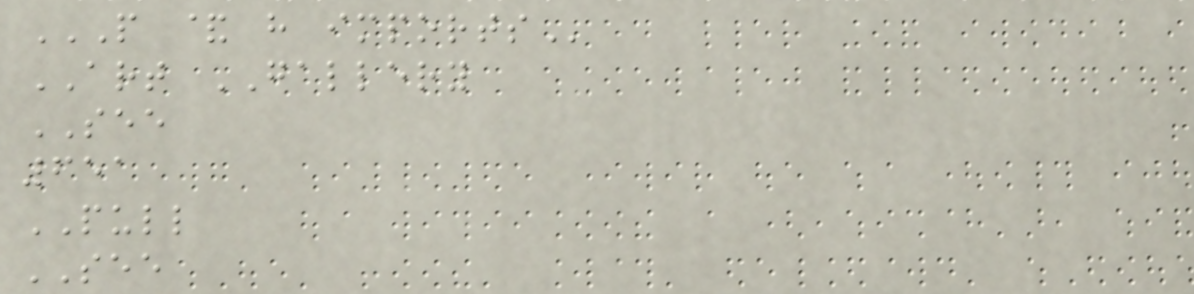P & H IMPORTS
ART GALLERY
SEE
651
PULL
SEE
